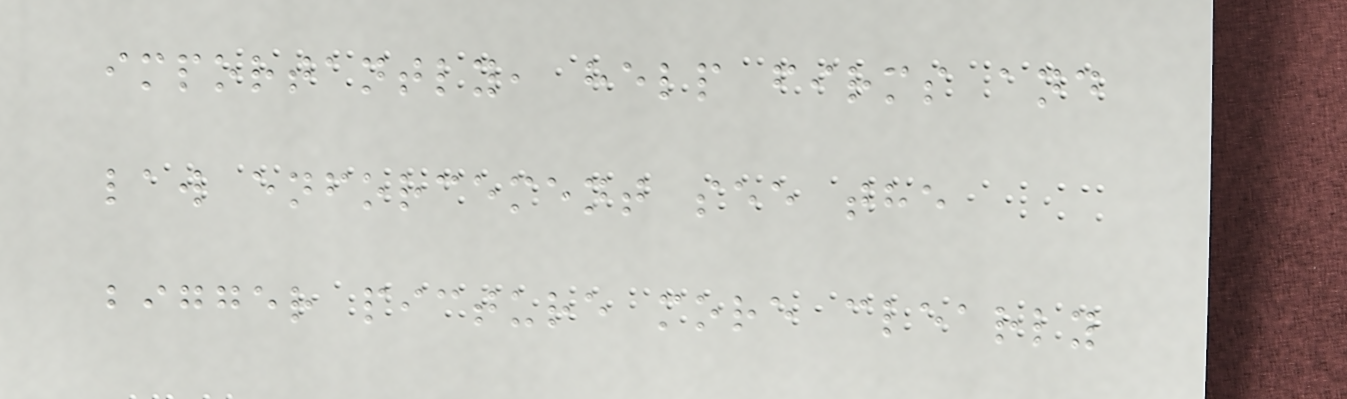importantly, help firms and
law enforcement see the
bigger picture more clearly
